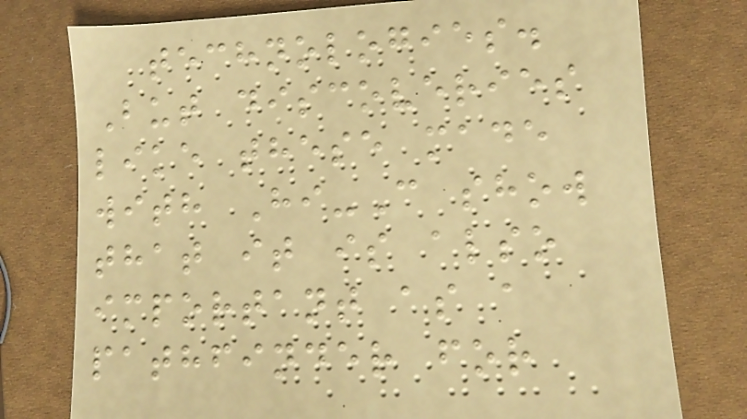technologies.
But discoveries
like these made
with Hi-C show
that it is also
important as a
pathfinder for
